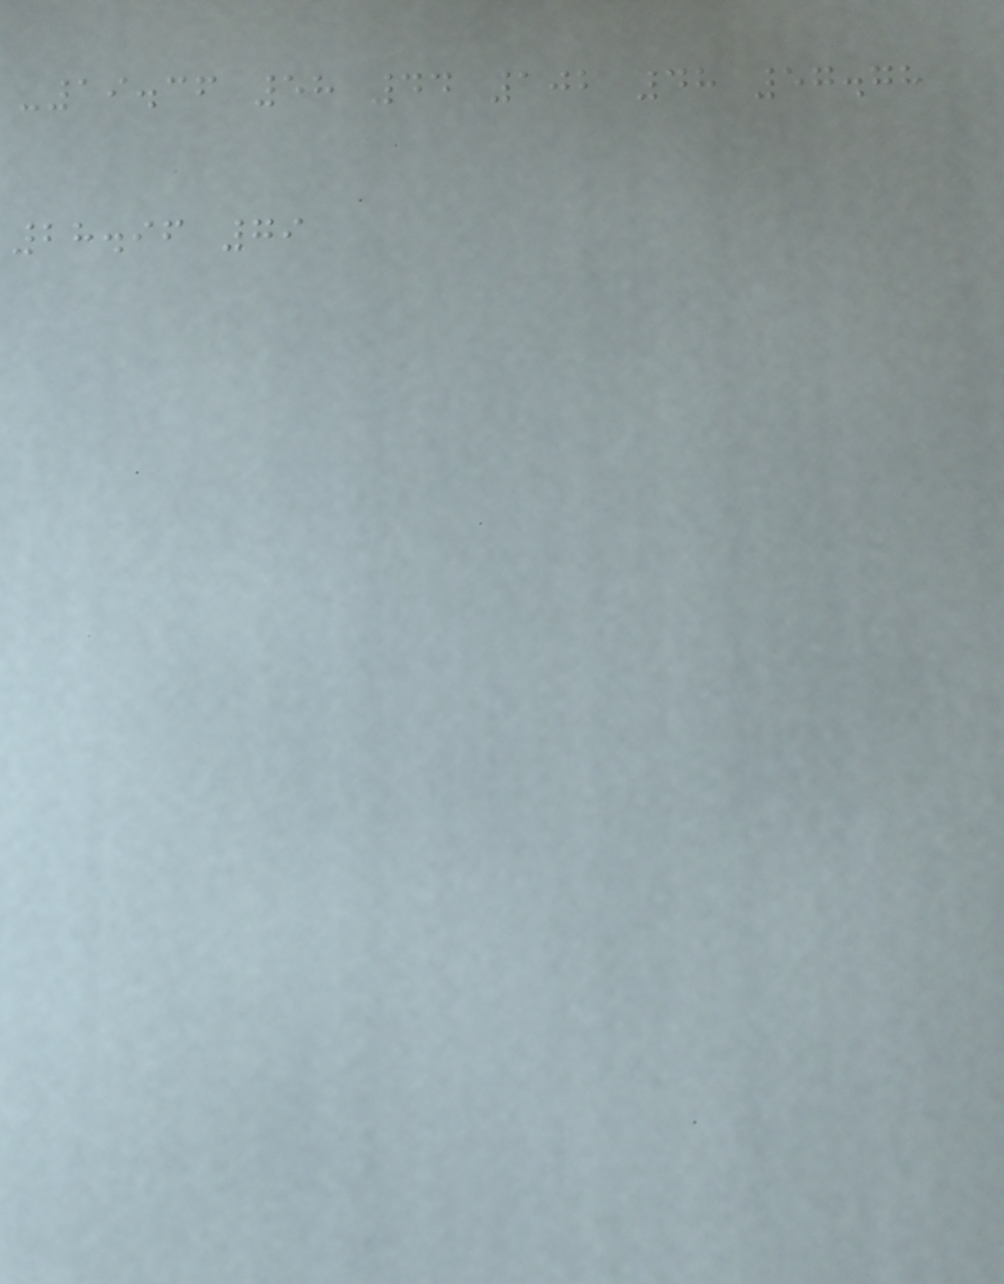-19.36 58 44 102 48 57.78
28.96 79
